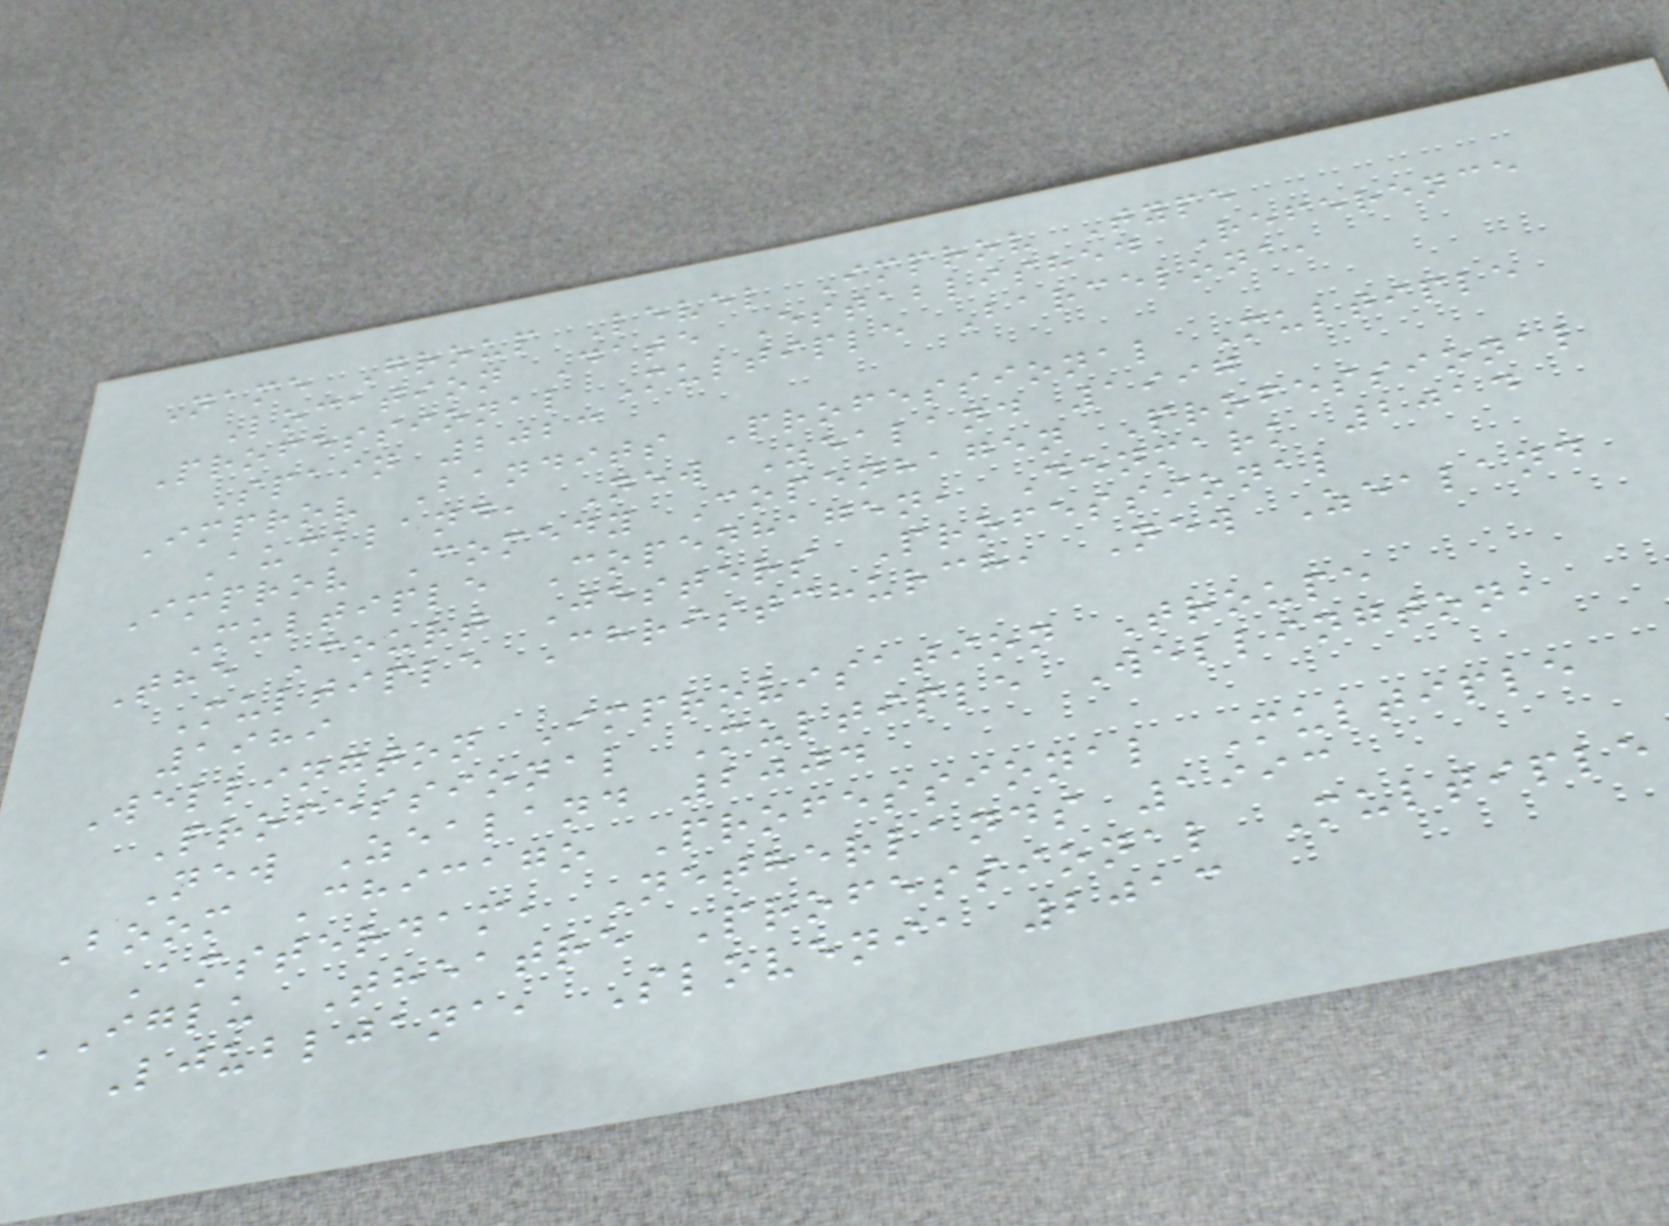Name Group Level Improv Type
Location Date Established Reference
Professional Multiple Barcelona,
Spain 2023
Improv Bandits Professional Multiple
Auckland, New Zealand 1997
Improv Comedy Copenhagen Professional
Multiple Copenhagen, Denmark 2014
The Court Jesters Professional
Multiple Christchurch, New Zealand
1989
Wellington Improvisation Troupe
Professional Multiple Wellington,
New Zealand 2004
Boom Chicago Professional Multiple
Amsterdam, Netherlands 1993
IGLU Theatre Professional Multiple
Ljubljana, Slovenia 2013
